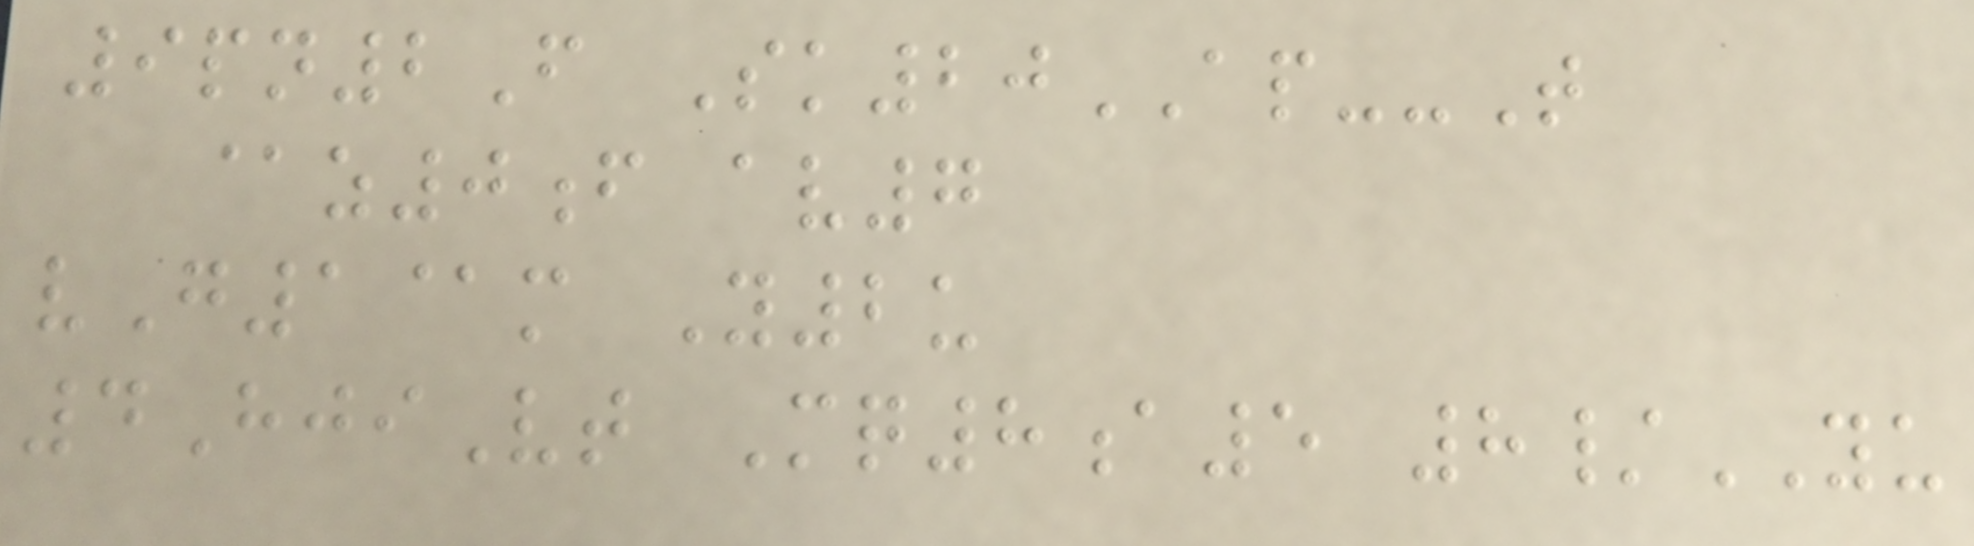9pn2F Sk20AP--T
@z0f av7
vG1@m Y2u
4HjiVt Mq8a5 8/YU
